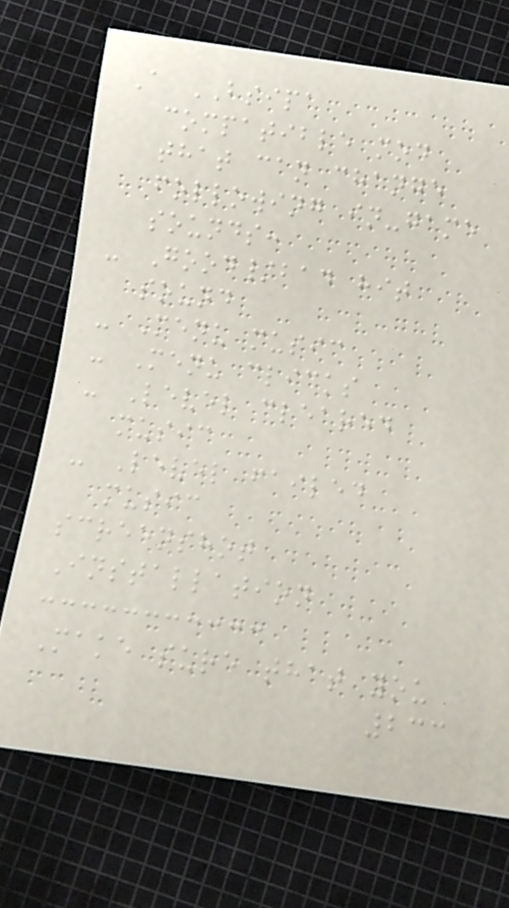A BSIPA
compatible mod
that can change
following in-game
sounds:
- Good/bad hit
sound
- Menu music
- Menu clicks
- Level cleared
music
- Level failed
music
screenshot
Installation
Make sure that you
233
